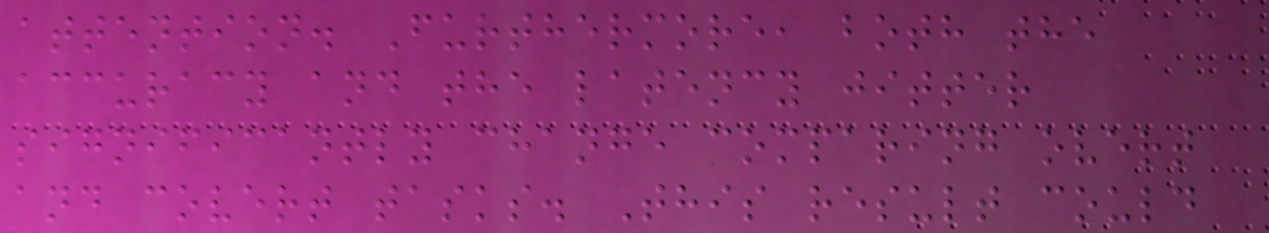attention. Furthermore, both the
accuracy and the latency jitter
significantly change comparing overt
and covert tasks. This result could
